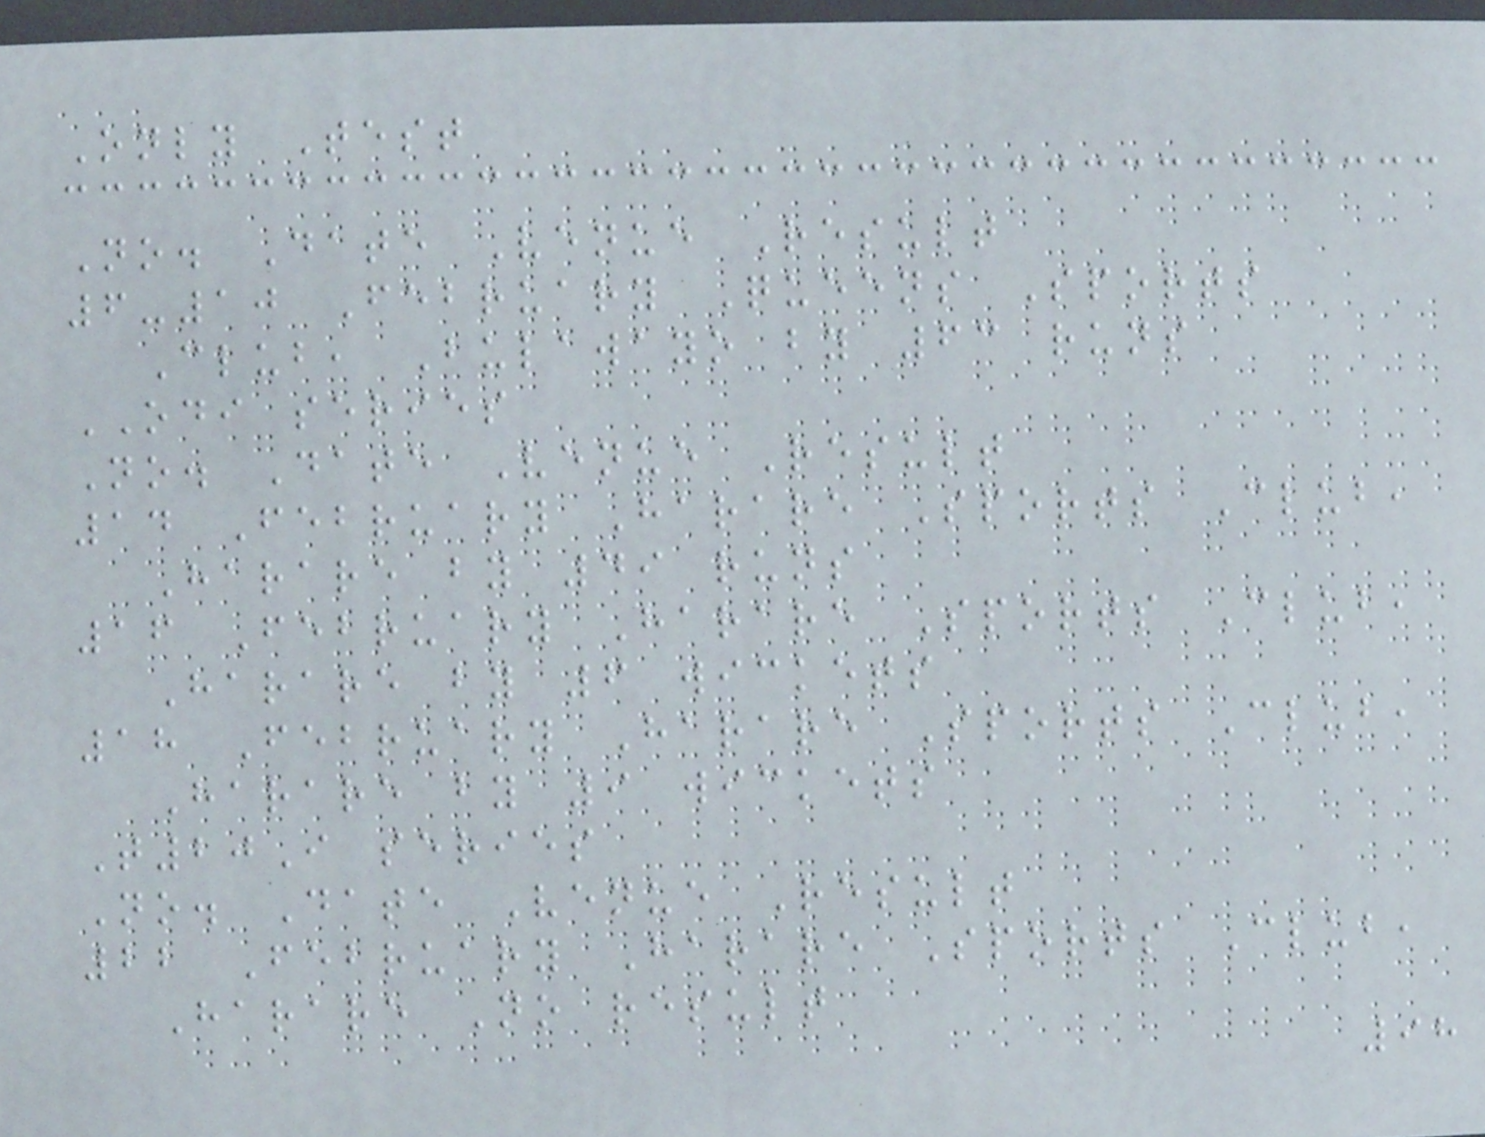Only Test
No. Date Venue Result
6-10 February Queens Sports
Club, Bulawayo by 63 runs
ODI series
No. Date Venue Result
14 February Harare Sports Club,
Harare by 49 runs
16 February Harare Sports Club,
Harare by 6 wickets
18 February Harare Sports Club,
Harare by 9 wickets
T20I series
No. Date Venue Result
22 February Harare Sports Club,
Harare No result
98
